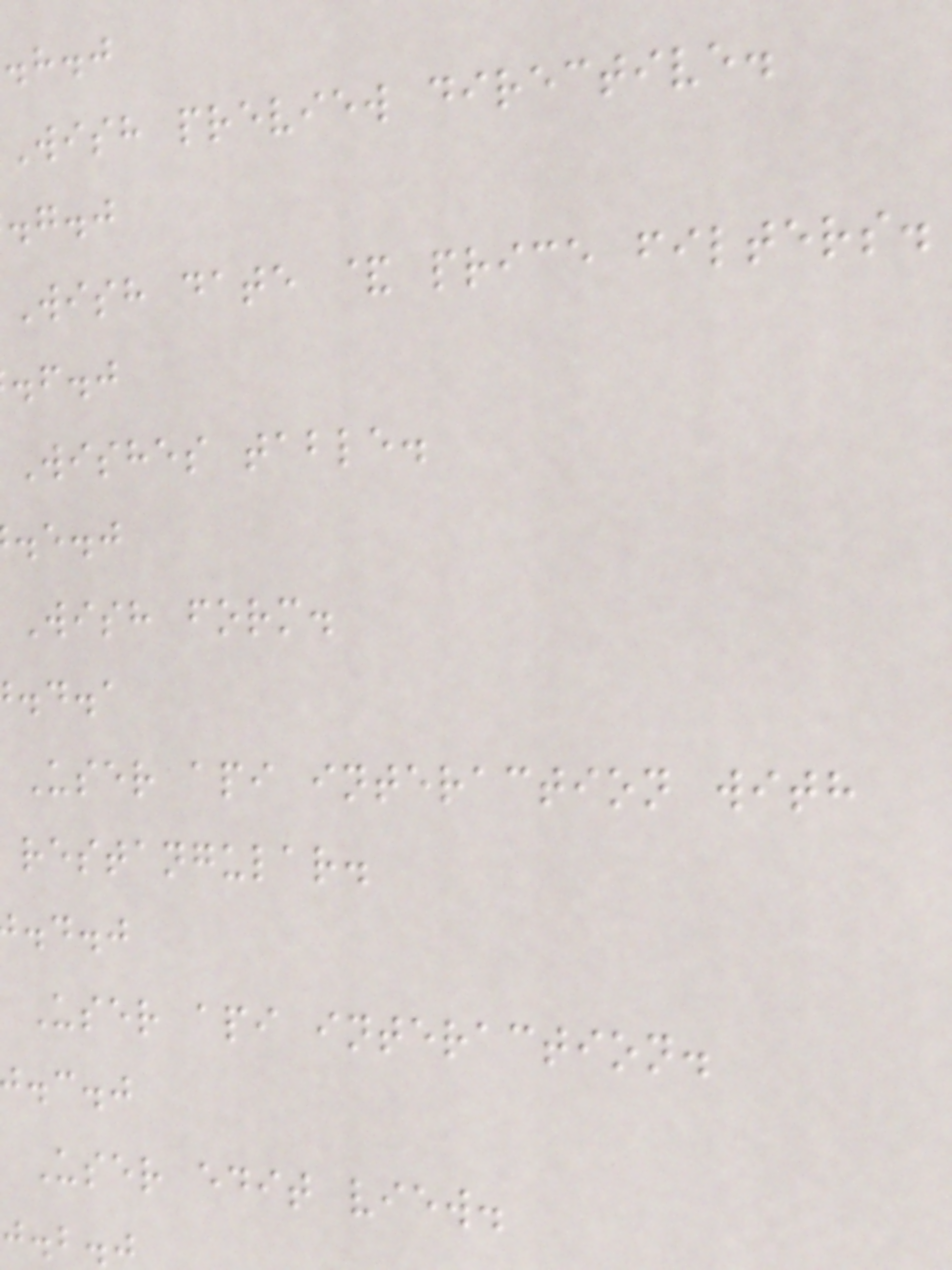.h.j
Wish preview directive.
.g.j
Wish date & price filters.
.f.j
Wishes table.
.e.j
Wish form.
.d.a
User api interaction with
restangular.
.d.j
User api interaction.
.c.j
User edit view.
